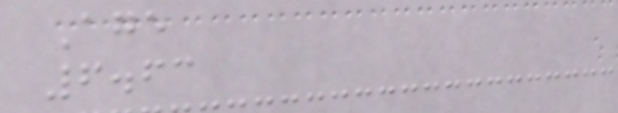Age
6.63
